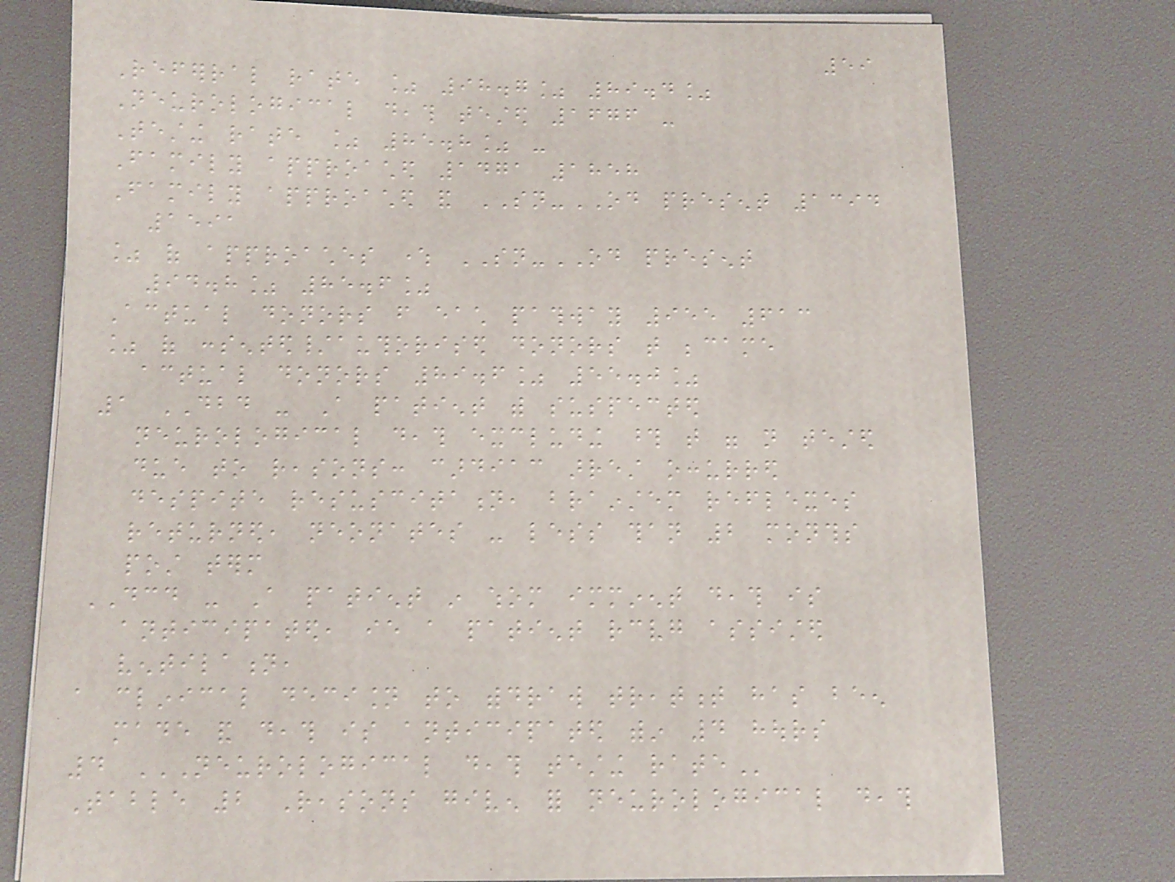59
Referral rate % 98.7% 89.4%
Neurological death tested 1676 -
Testing rate % 85.8% -
Family approached 1471 1858
Family approached and SN-OD present 1394
1591
% of approaches where SN-OD present
94.8% 85.6%
Actual donors from each pathway 955 613
% of consented/authorised donors that became
actual donors 89.6% 55.0%
1 DBD - A patient with suspected
neurological death excluding those that were not tested
due to reasons: cardiac arrest occurred
despite resuscitation, brainstem reflexes
returned, neonates - less than 2 months
post term
DCD - A patient in whom imminent death is
anticipated, ie a patient receiving assisted
ventilation,
a clinical decision to withdraw treatment has been
made and death is anticipated within 4 hours
4 NEUROLOGICAL DEATH TESTING RATE
Table 2 Reasons given for neurological death
